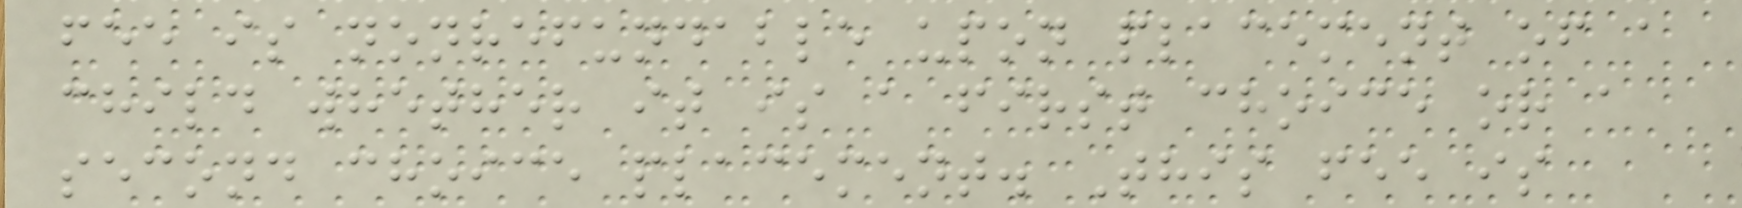fee is nonrefundable upon placement of a
child whether it is a first choice or a
second choice placement. This fee is
